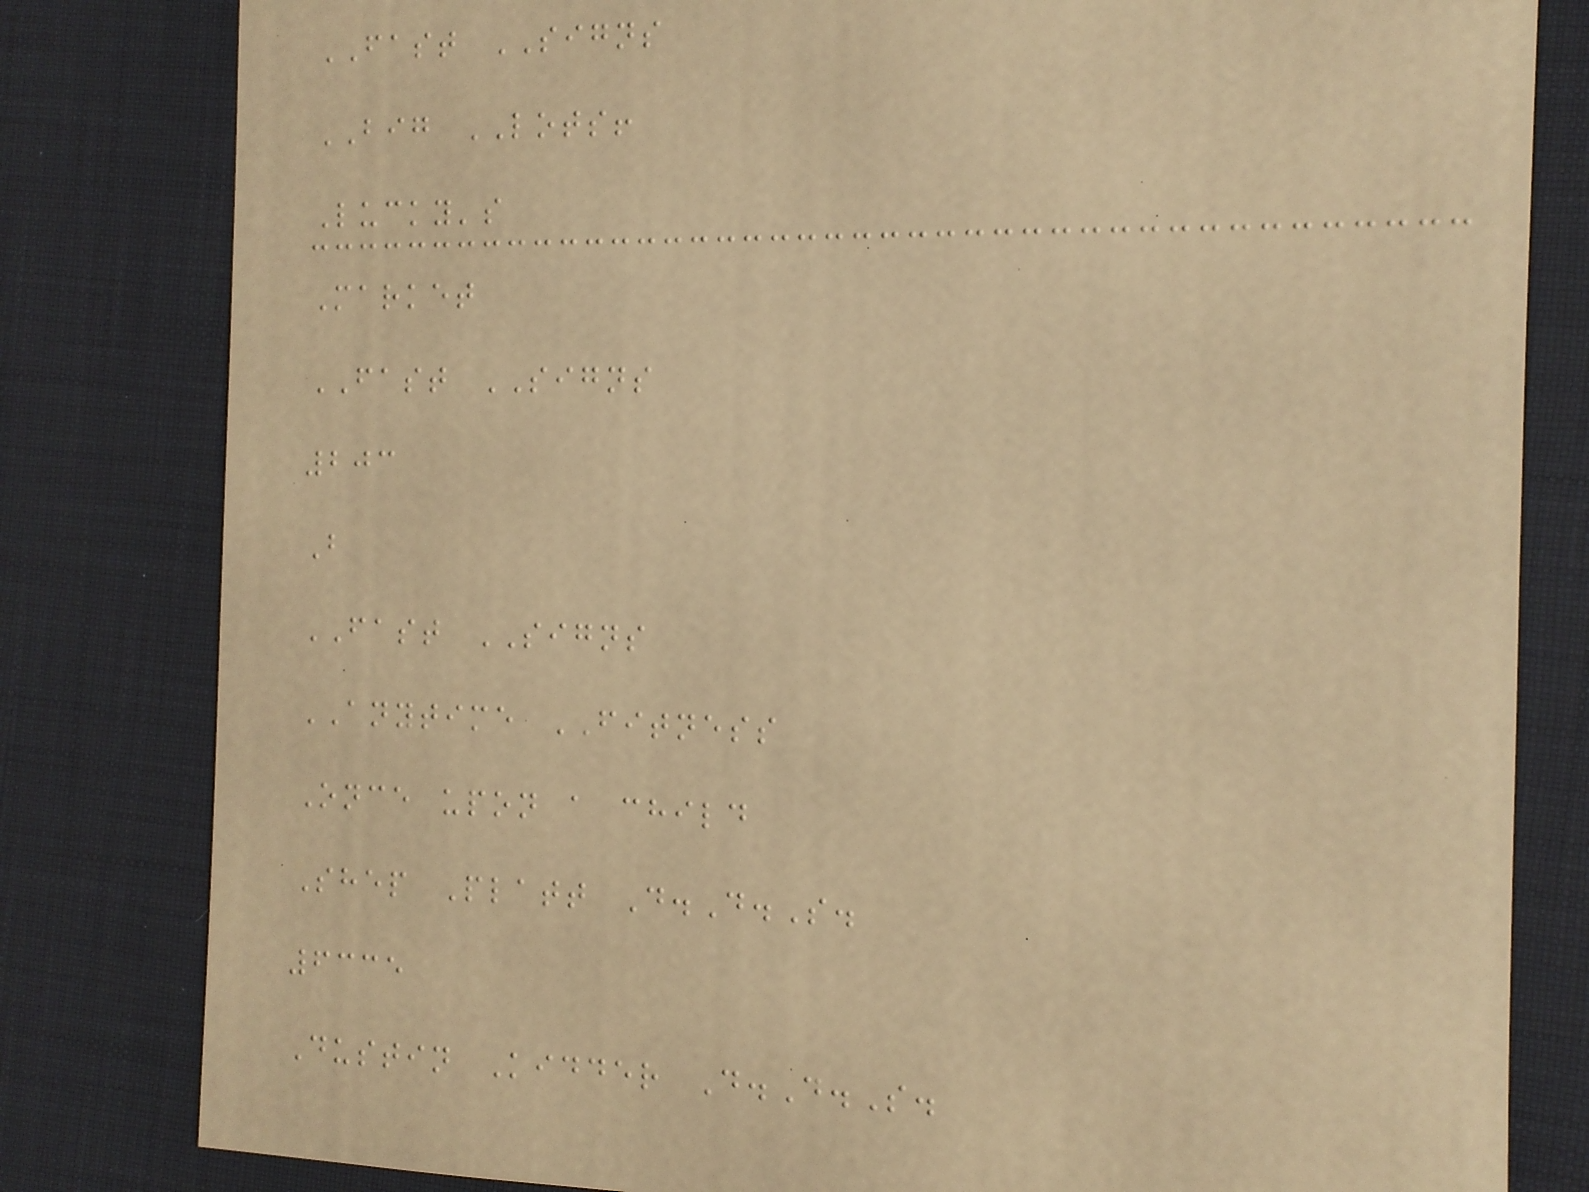FAST SIGNS
BIG LOTS!
Lucky's
Market
FAST SIGNS
203
B
FAST SIGNS
ANYTIME FITNESS
Once upon a child
Shep Platt D.D.S.
6335
Dustin Kidder D.D.S.
